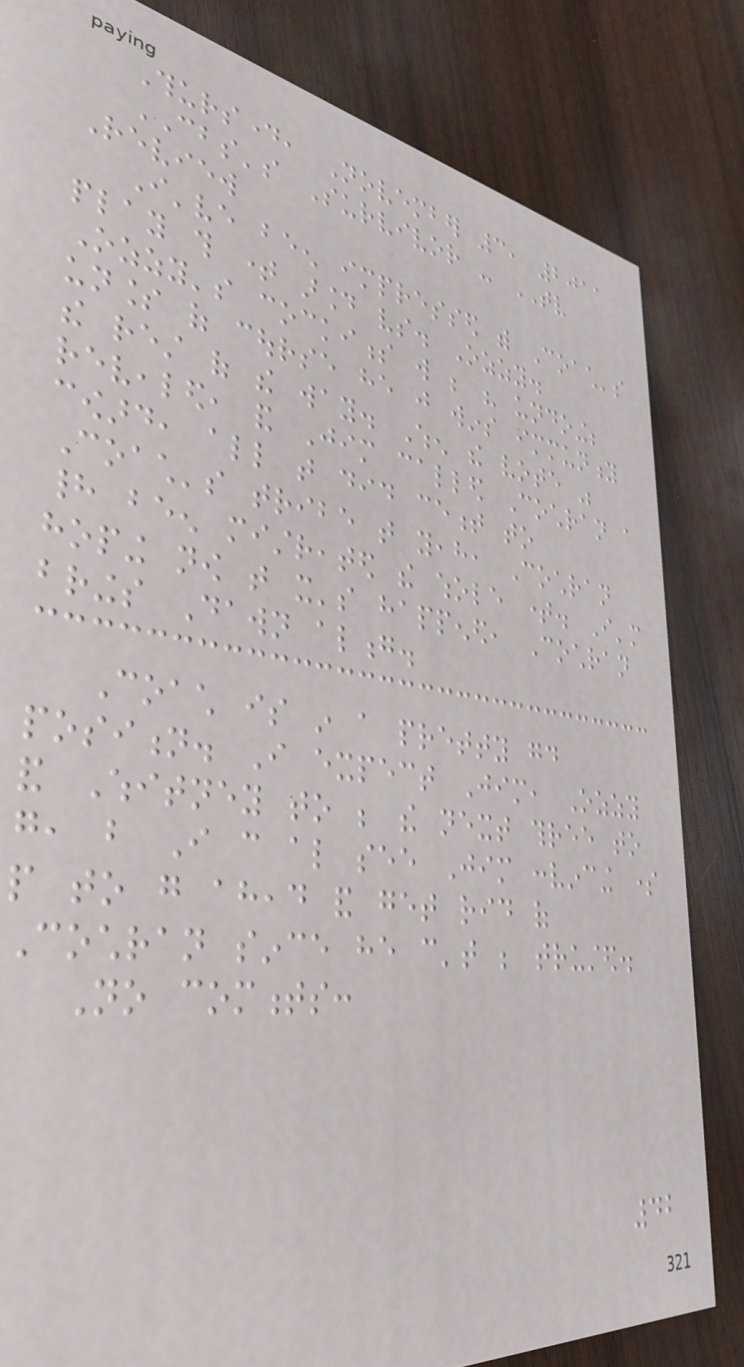Thursday, November 3, 2011
CBS's Survivor - TV
Review
I've been impressed with Coach's
play this time around vs. Ozzy.
Ozzy's cockiness will be his undoing;
unless of course he just wins immunity
the rest of the way. When the vote was
revealed, and Jim called Cochran a
coward, all that did cement to
Coach's tribe that yeah, Cochran
had been mistreated the whole time. I'm
hoping now that it's happened, Cochran
brings Dawn along.
Coach is in a pretty good
position. I expect Jim, Ozzy
and Whitney to be the next three to
go, but I can also see Jim convincing some
people to go ahead and get rid of
Cochran since he can't be trusted.
No comments:
42
